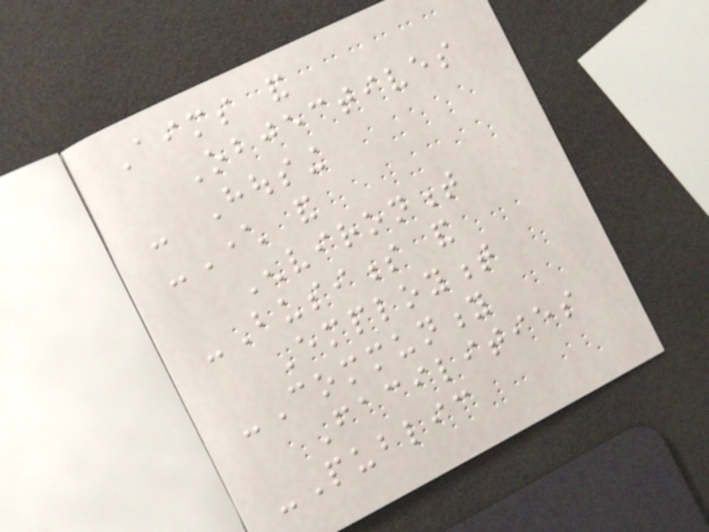Aims and
Objectives
- Housing
-Character and
Environment
-Business and
Employment
-Community
Facilities
-Public
